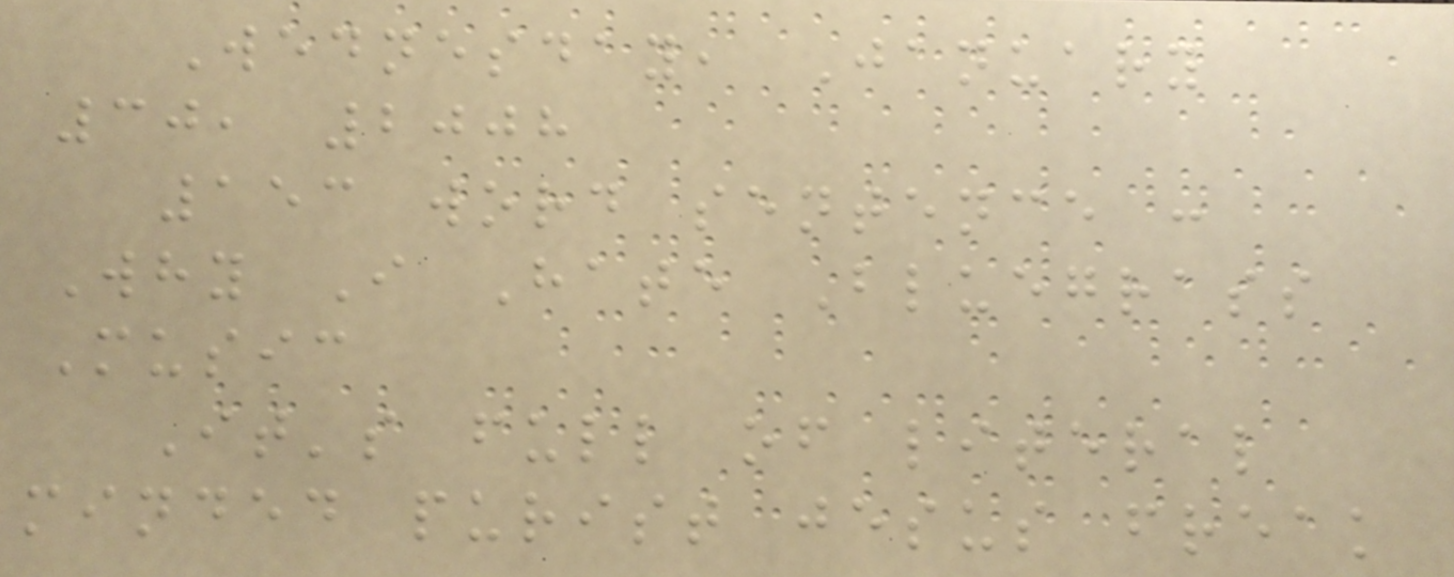Wednesday, January
30, 2008
153 word sentence :
Why I Hate Bluegrass
Music
It's full of literal
minded purist jesus freak
